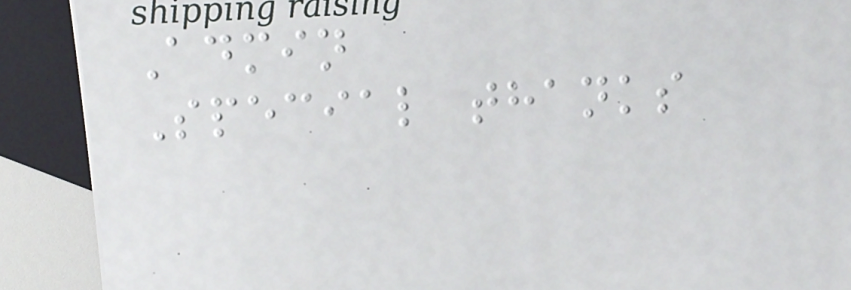Admin
Special thanks
